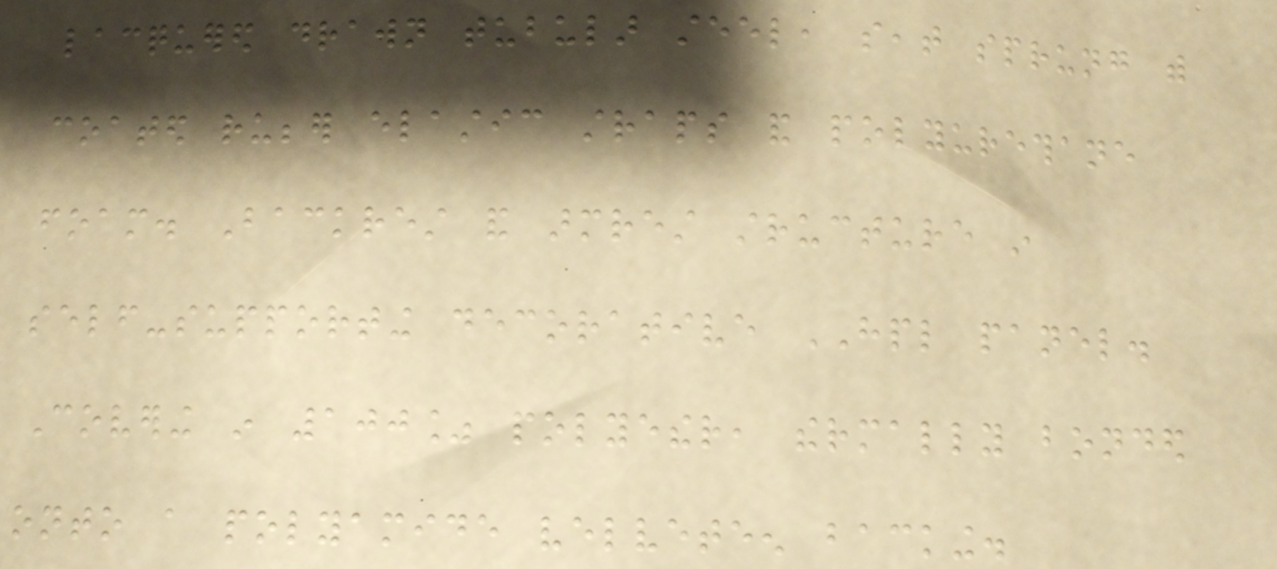lacquered drawn tubular steel, seat sprung with
coated rubber elastic straps and polyurethane
foam. Backrest and armrest structure in
self-supporting decorative HPL panel.
Covering in 100% polyether, thermally bonded
onto a polyamide velveteen backing.
